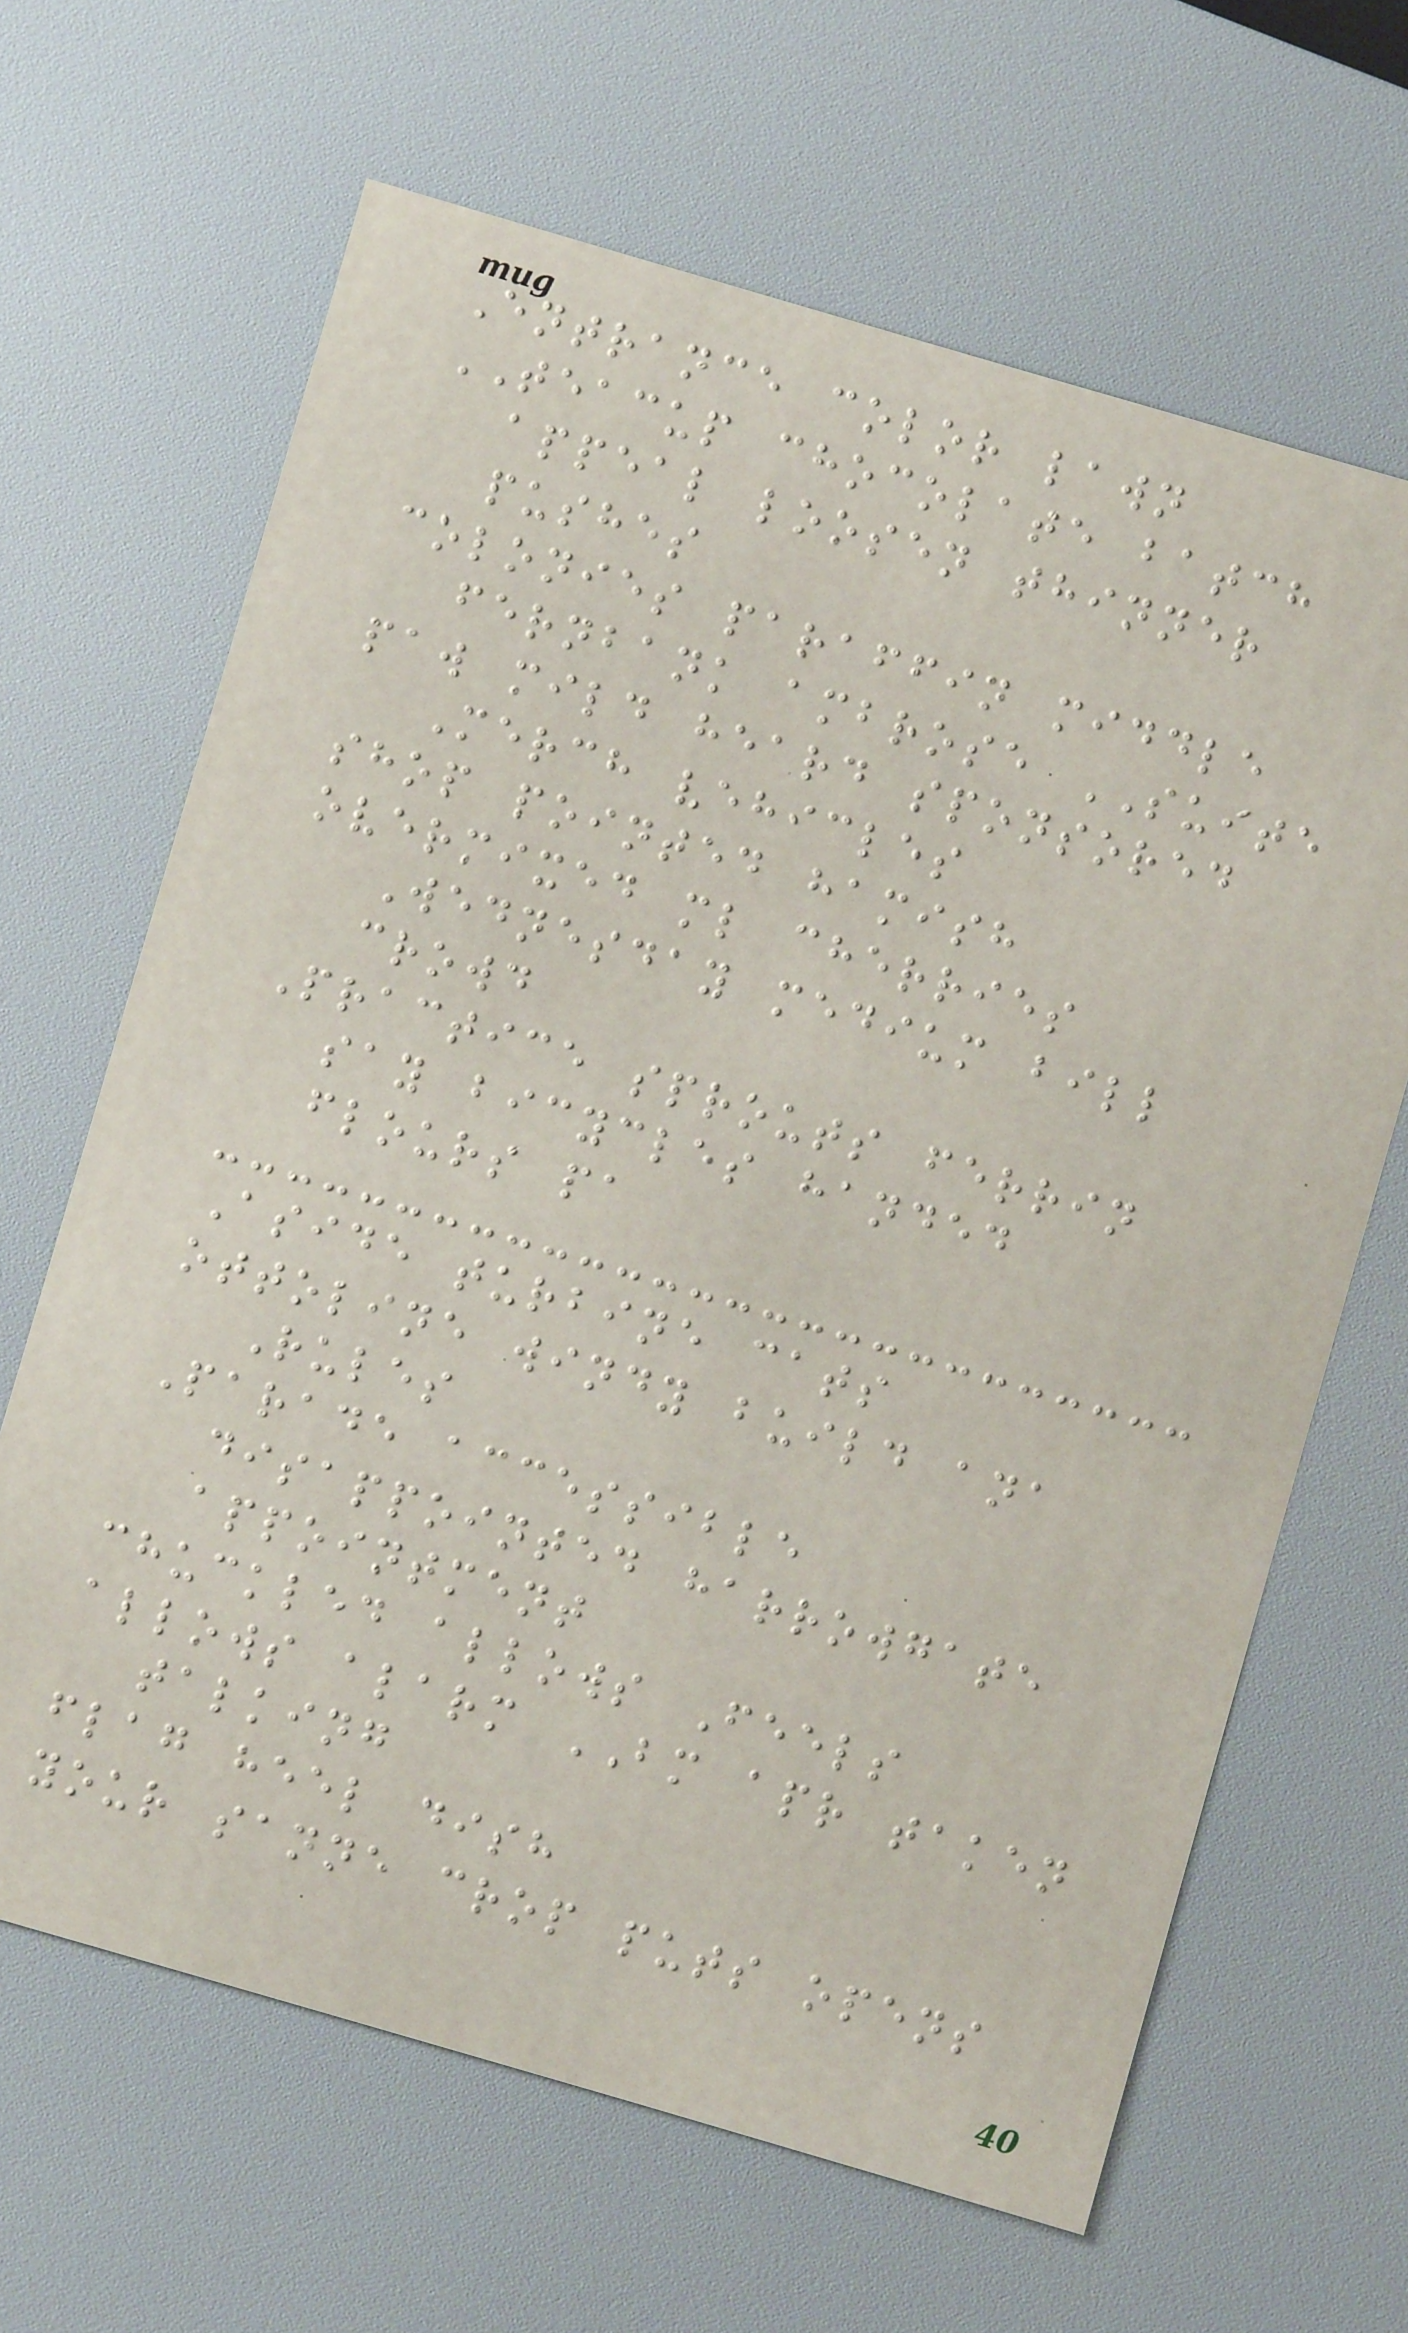Entrance color lawn
TEACUP chocolate batch
appeal loosen thinner
pushes
colonies paraffin middle
fernbank ambrose SUITE
paw mild heard sponsored
Merch vehicles
shop pointed hamish
overmixed ml cherries
Wednesday medium bill
crowd
Practice sprouts ferrin
say bicycles handed
flours pa
Aside turbine cats
ottoline windy build ana
Rules
Parade accessible
disappointed harrowgate
appointment
chuckled allows Feels
allows alarm BM apr taken
talking
flag heel dish
your sanne crop puts opens
